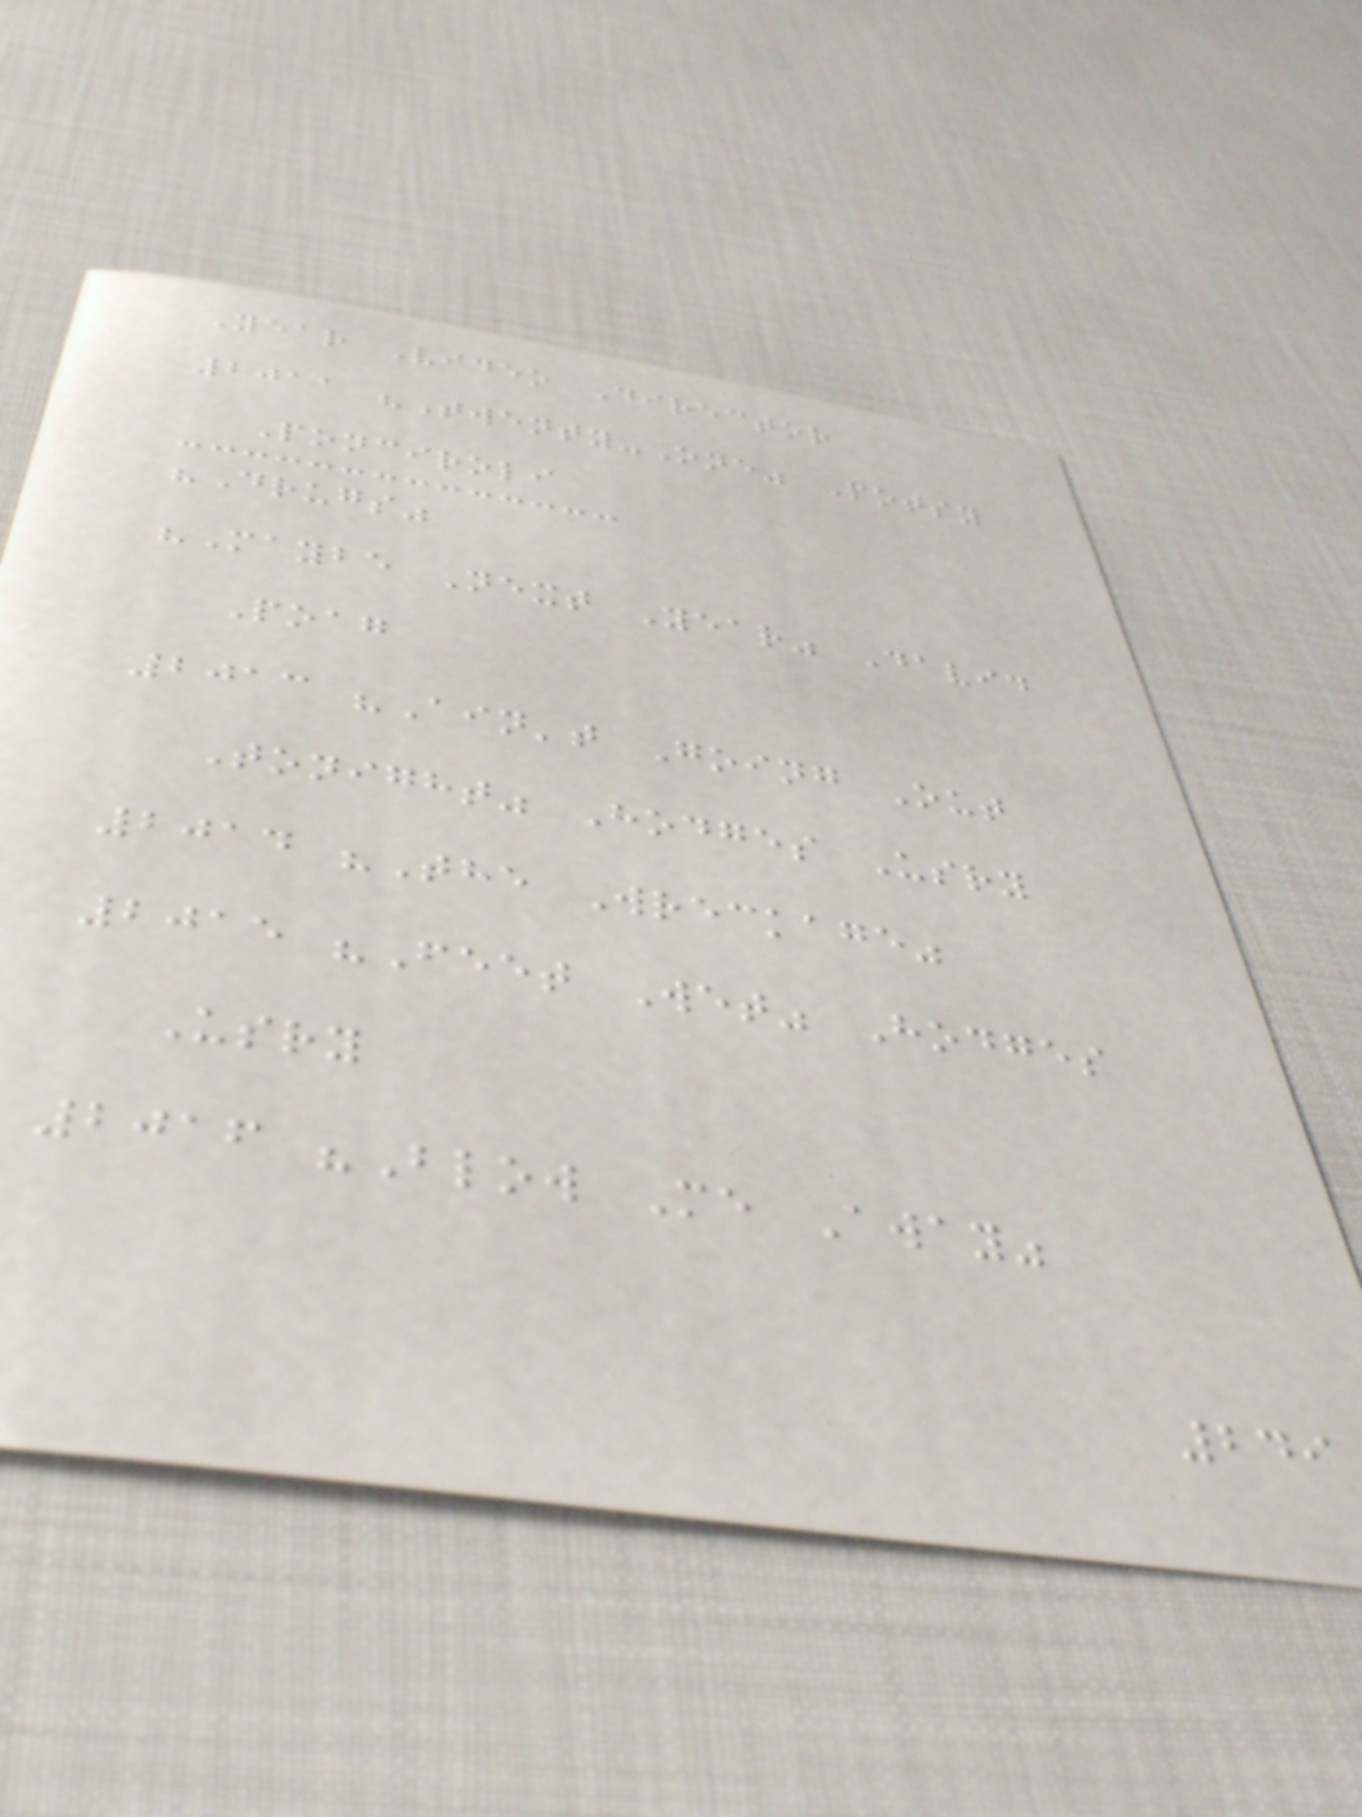Year Video Director
2011 "Twenty-One" Potsy
Ponciroli
"Drugs"
"Maybe Next Year" David
Poag
2013 "Ain't Going Out
Tonight" Hodges Usry
2014 "The Wreckage"
2015 "Feet Wet" Hodges
Usry
2016 "Blow Me Away"
249
